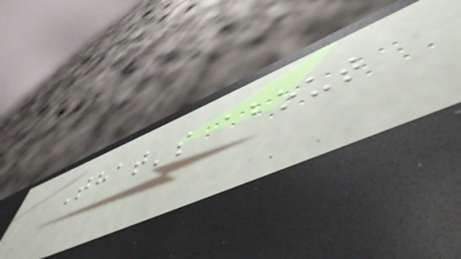That's about
